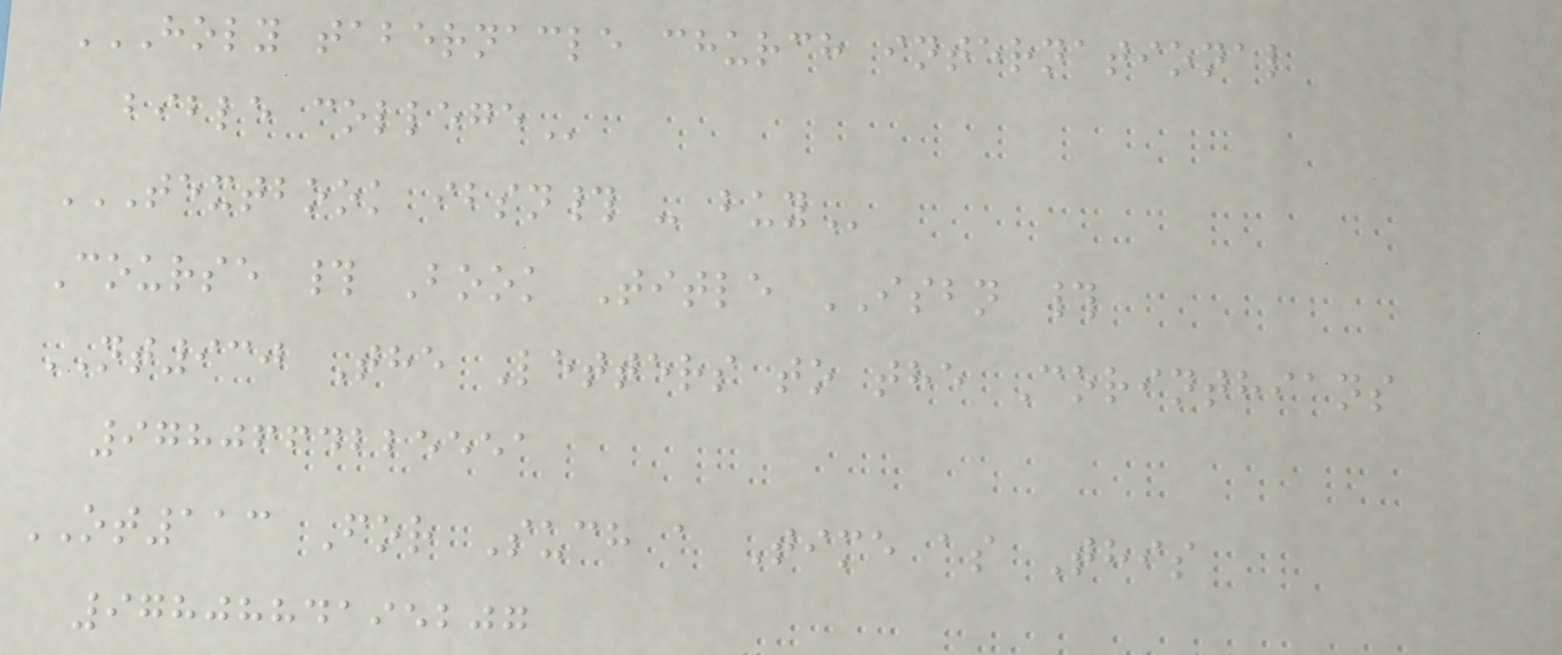HOLY TABERNACLE CHURCH INTERNATIONAL
BIBLE COLLEGE
TEXTBOOK IBSN# - BUY
Course # Book Title ISBN #
NT930 The Letters to the Corinthians
9780664225551
OT113 For Such a Time as This
9780884195207
